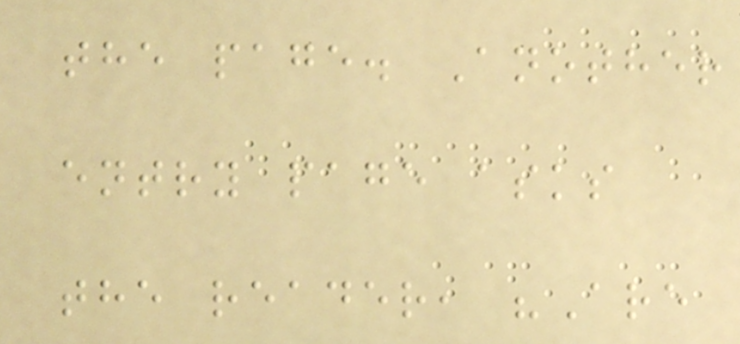the page. Another
entry page asks
the reader, "Are
